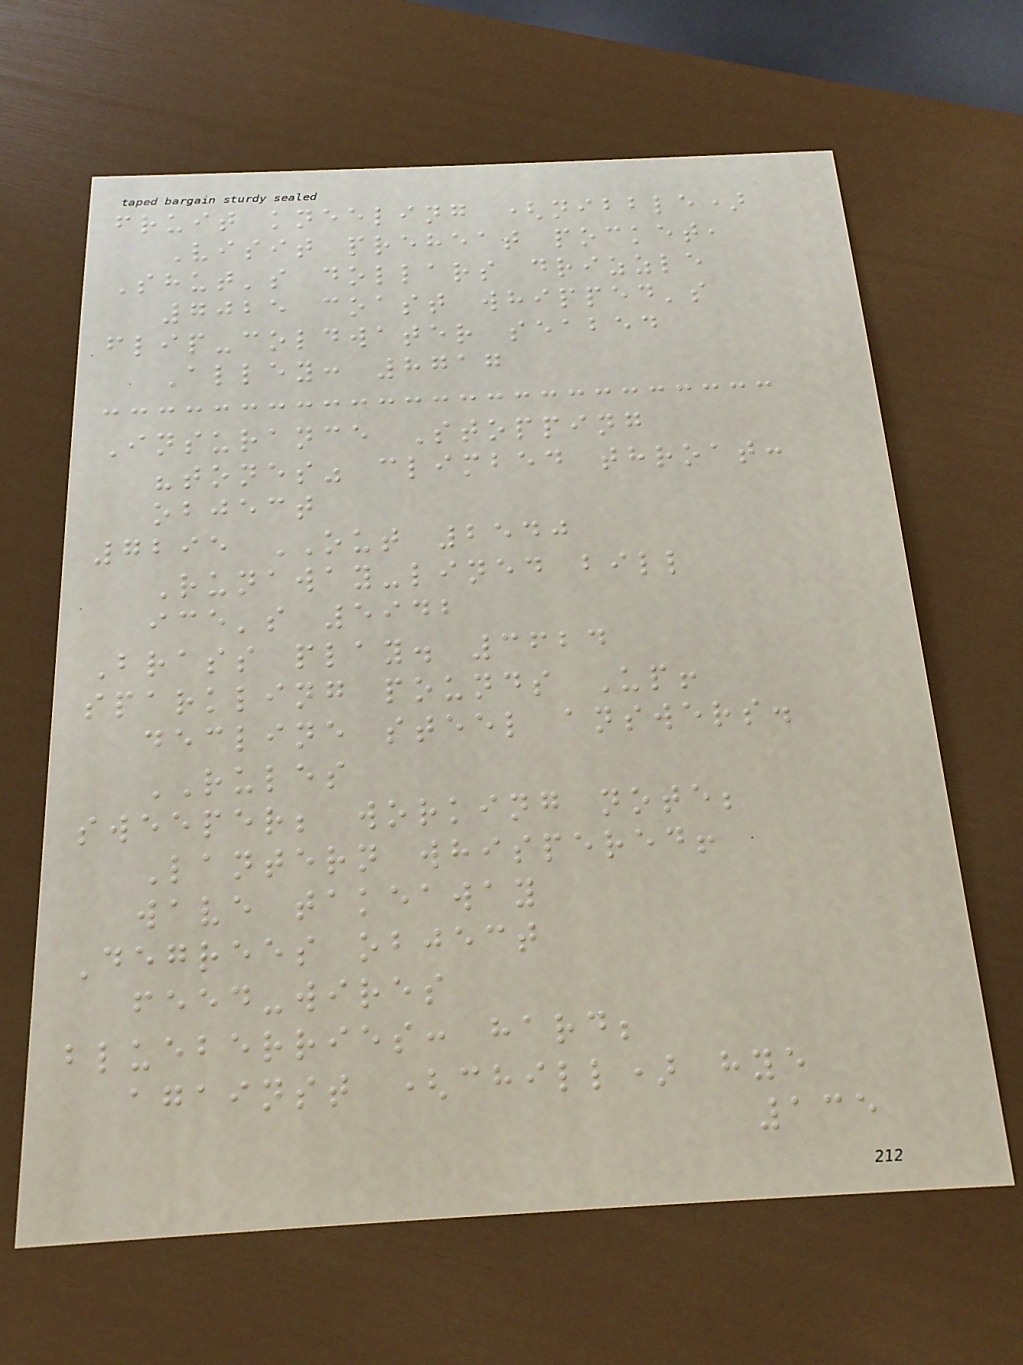fruit kneeling (nibble)
Visit preheat pocket,
Shut's dollars drizzle
7025 coast whipped's
flip-coldwater seabed
Alley: 8717
Insurance Stopping
"tones" climbed throat:
object
7295 OUT 2540
Runaway-lined bill
ice's 5942
Brass play. 3624
sparkling pounds Up!
decline steel answers.
RULES
sweeper; working note;
Lantern whispered!
wave takeaway
Degrees object
feed-wires
blueberries: hard;
against (chill) hye
135
